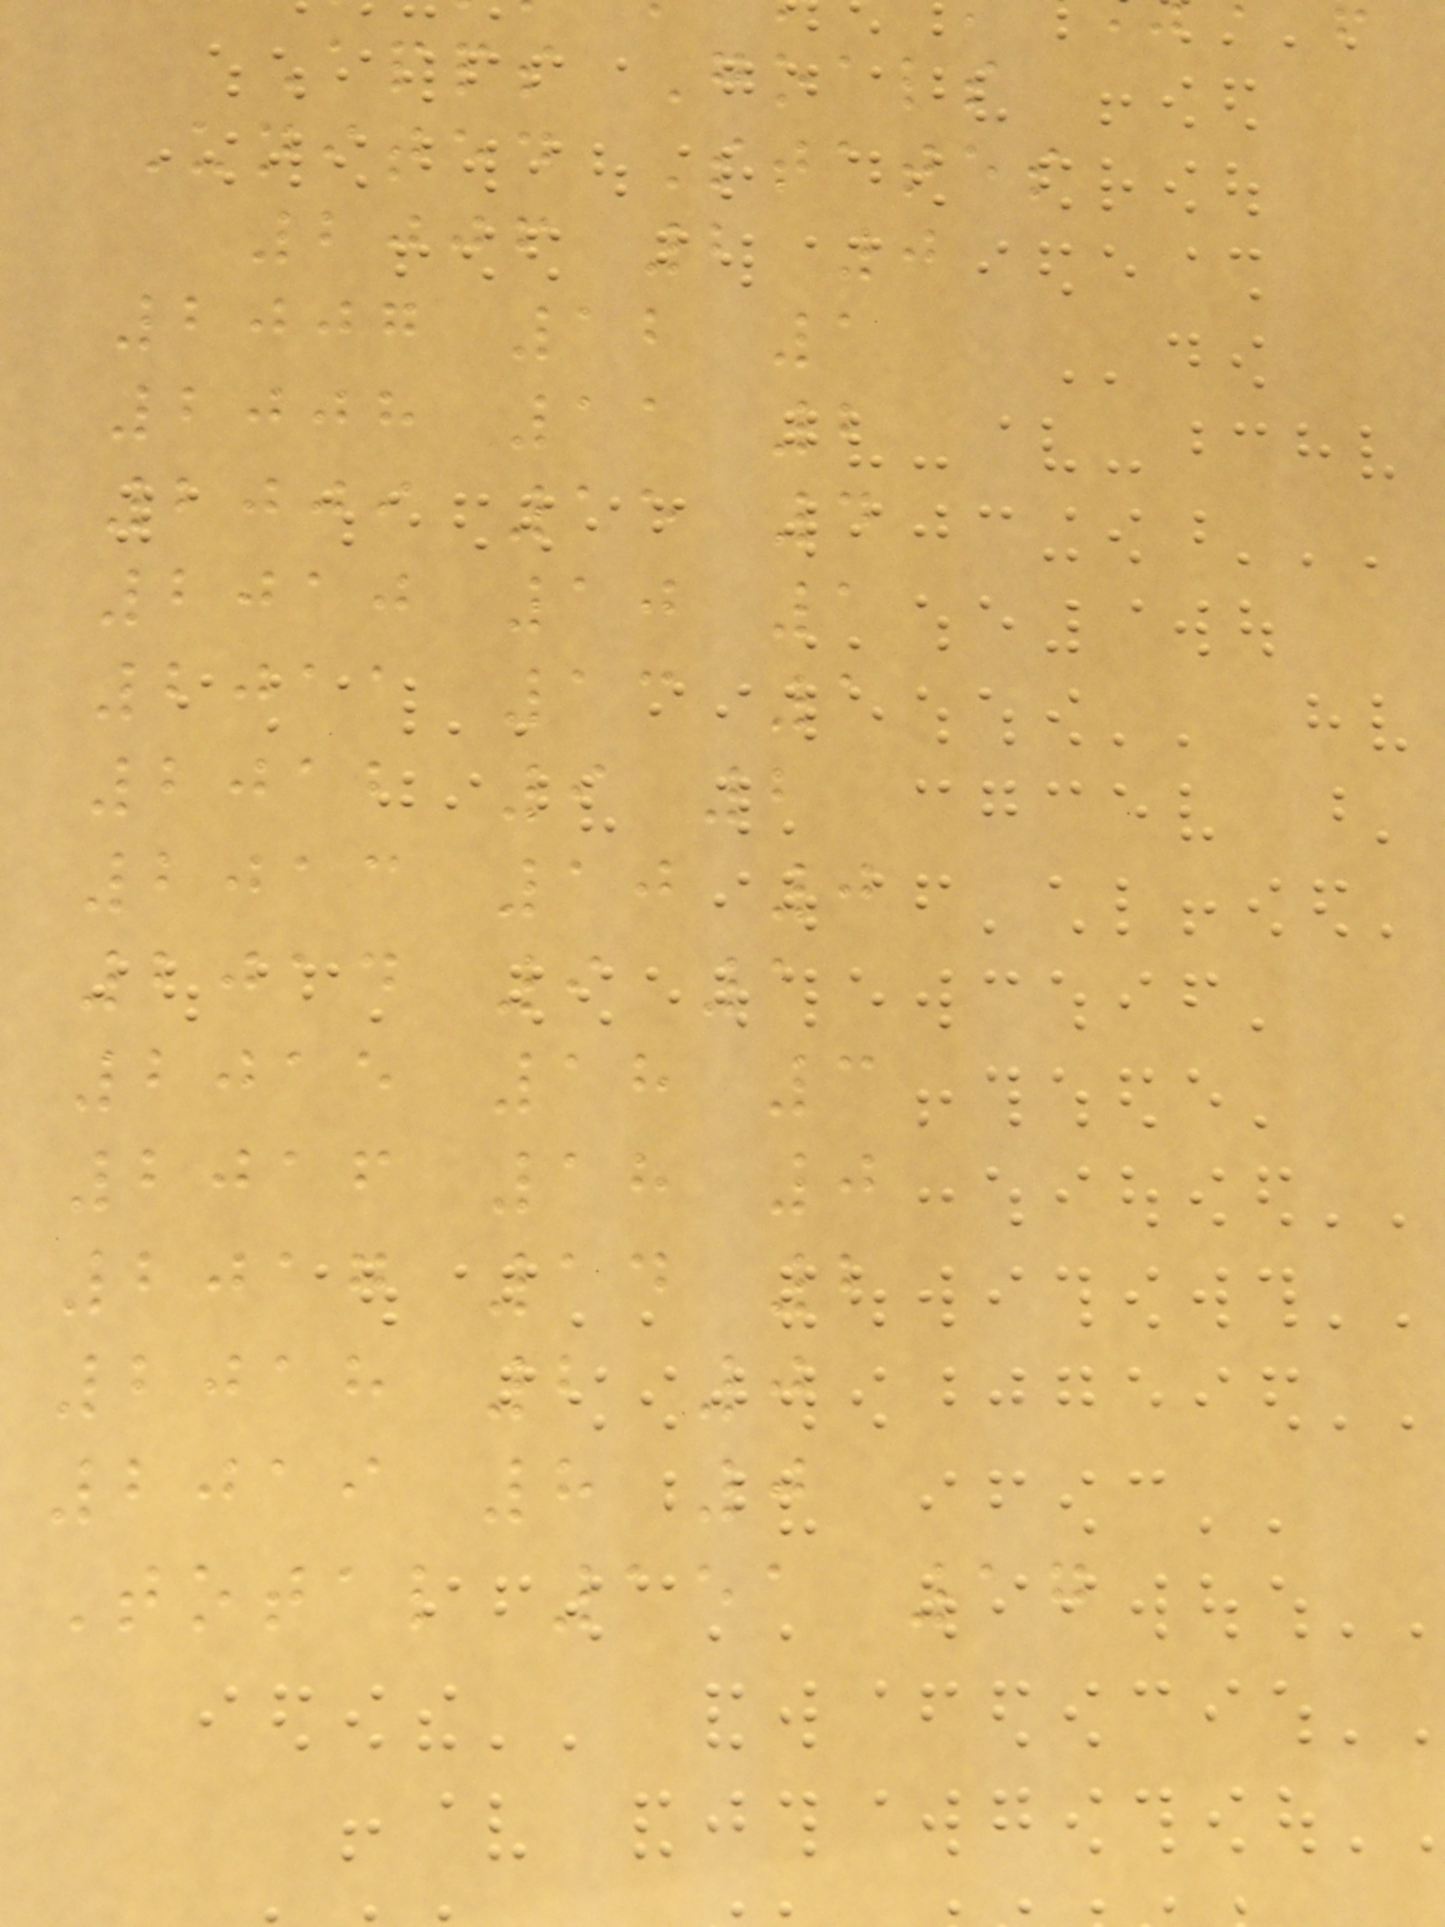Apps Goals
United States
2006 2 0
2007 12 1
2008 11 2
2009 15 4
2010 10 1
2011 13 1
2012 9 2
2013 10 0
2014 9 1
2015 18 3
2016 18 0
2017 14 2
2018 2 0
2019 8 0
Total 151 17
